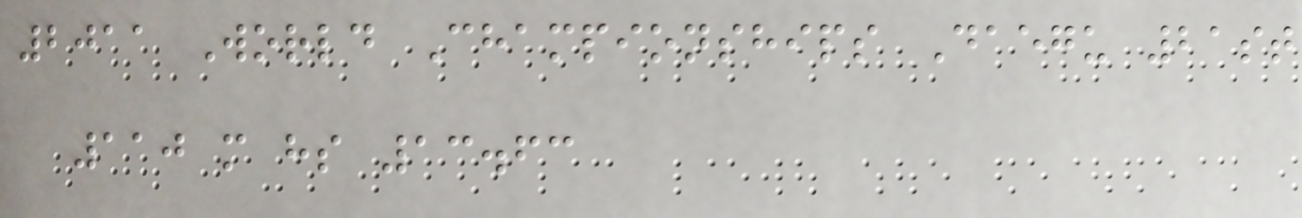2011 World Championships Daegu 21st
110 m hs 13.63
